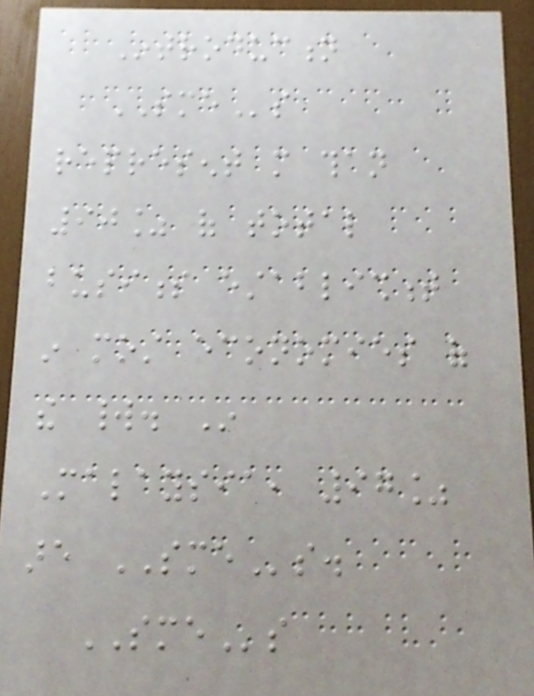Introduction
SMEs
represent more than
90% of total
business establishment
in most economies of
the world. In
Malaysia, 97%
are SMEs.
SMEs
